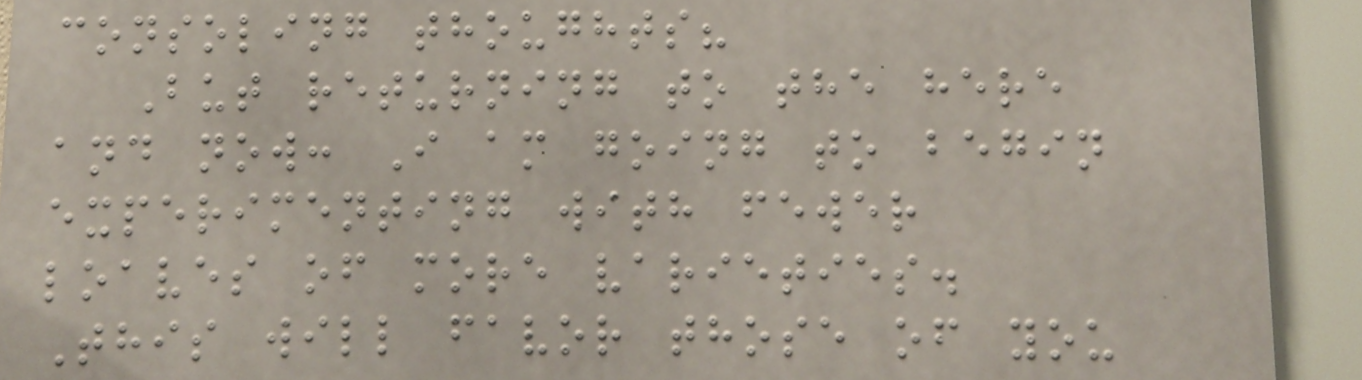consoling thoughts?
But returning to the here
and now: I am going to begin
experimenting with fewer
loaves of more varieties.
This will favor those of you
